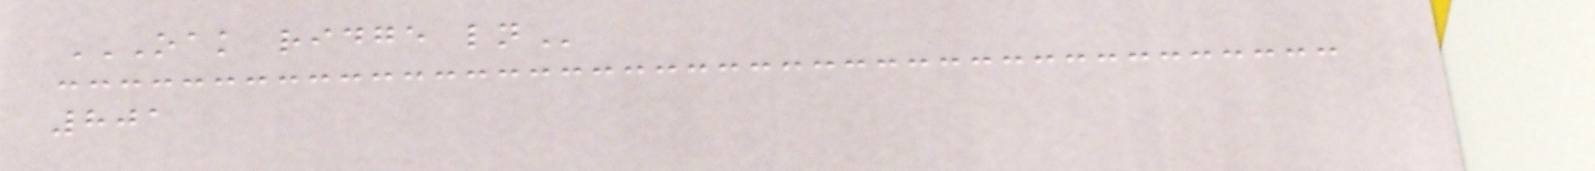OAK RIDGE LN
801
